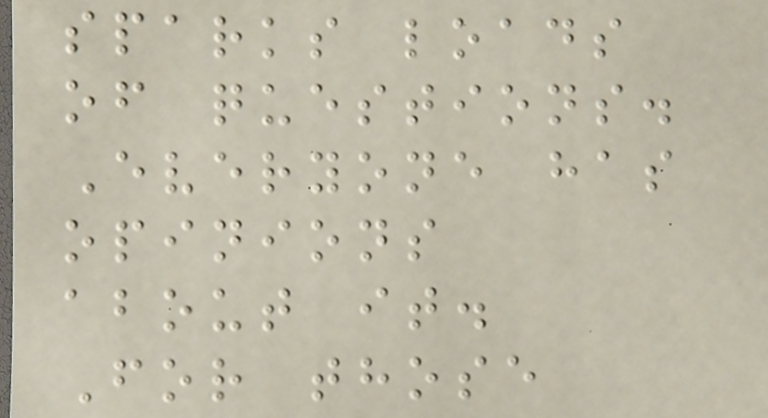sparks loads
of questions.
Everyone has
opinions
about it.
For those
